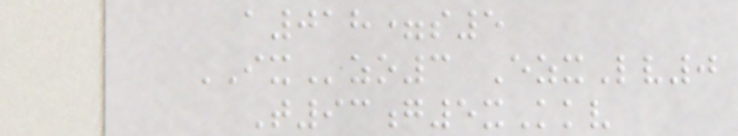a018=s5
IXzo3 EzxLv0
T93g5xKkv
